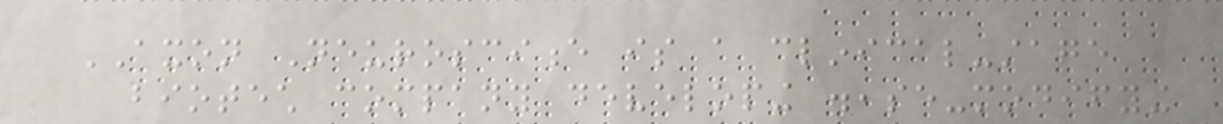AXON Neuroscience is a clinical-stage
biotech company developing disease-modifying
